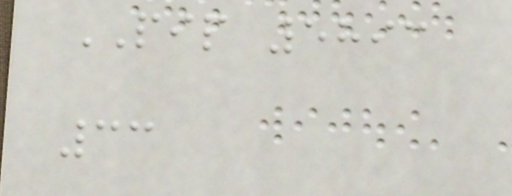PIP 5893
33
